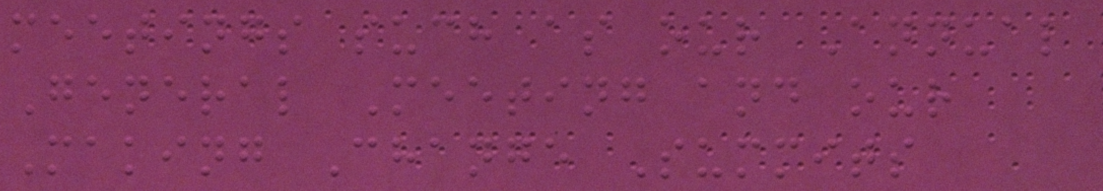meetings such as our Annual
General Meeting and our
Making Change Summits
